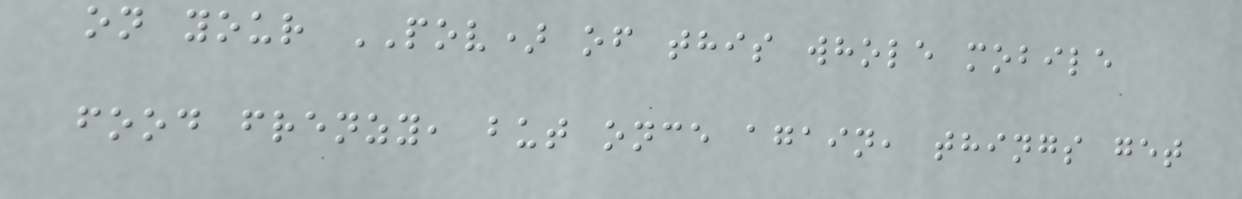on your POV) of this whole mobile
food frenzy, but once again, things get
